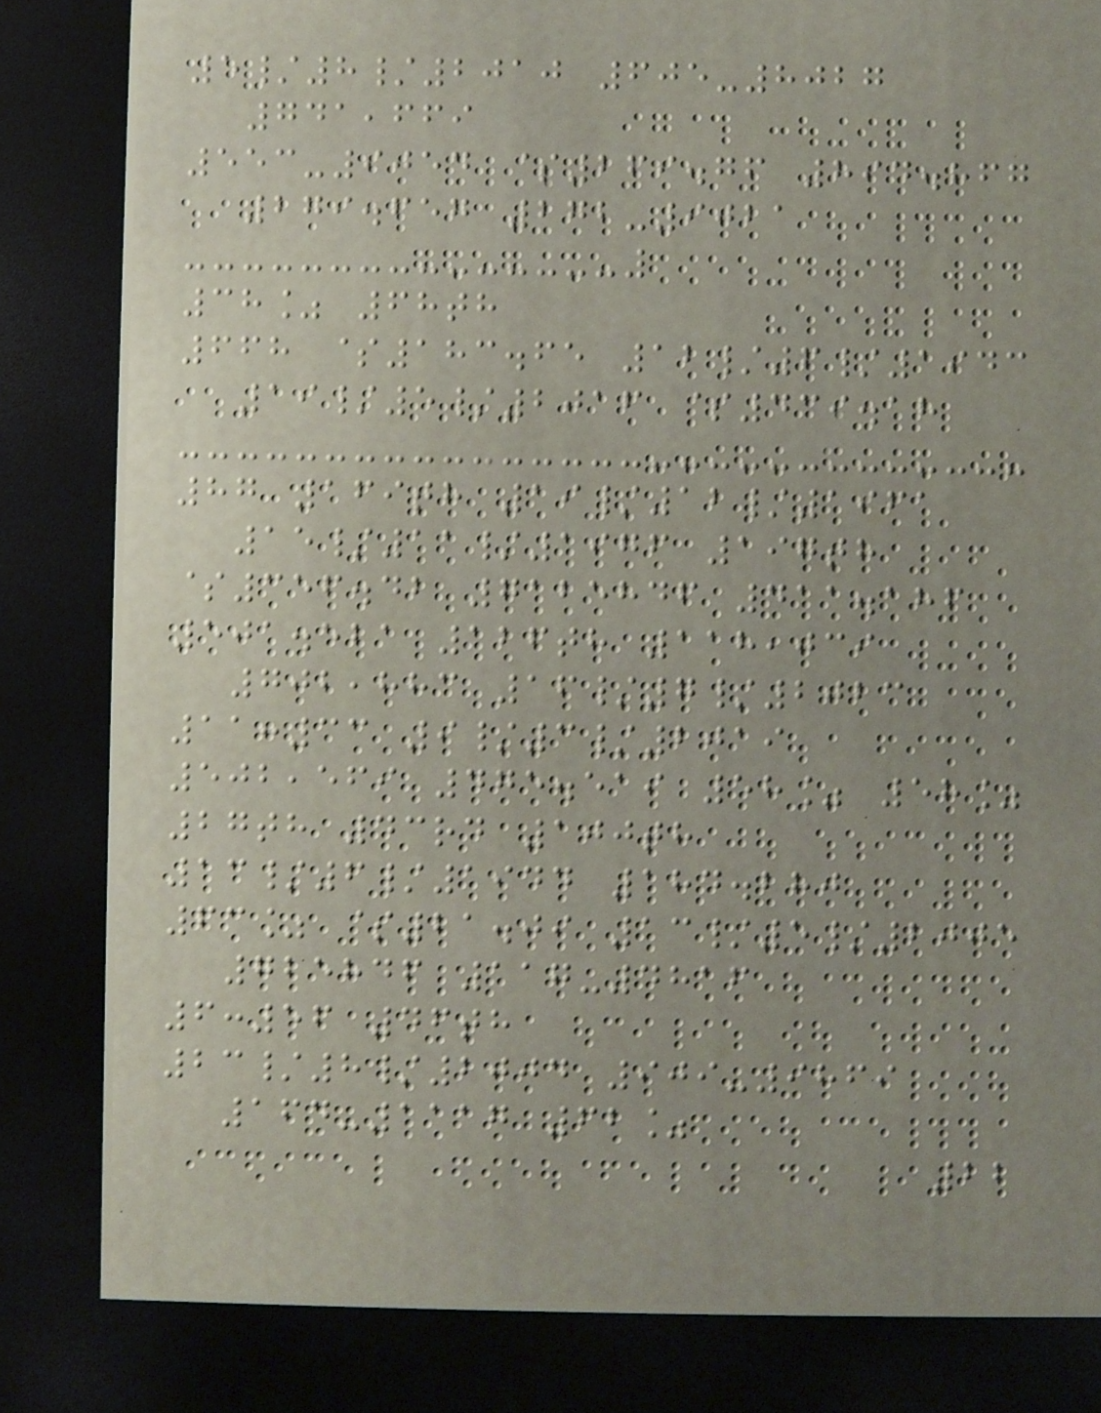5/8/2010 605-8027
741,669
553-9054 $269.76 894.867
279.657 272-9021
38% 68th
668 $183.65 12/6/1943
19/5/2016 $439.18
87 169th 19/12/1961
15/11/1976 197th
$356.42 7125846 411.186
501.521 126th 118,039
702,883 16/7/2023
11:33 9/3/2019
502,569 475.519 58% 58%
27th 43rd 100th
13/6/1944 184.280
63% $21.09 13/5/2005
725846 117-4816
6:56 46th
23/8/2004 909-9869
164-1117 62%
22
